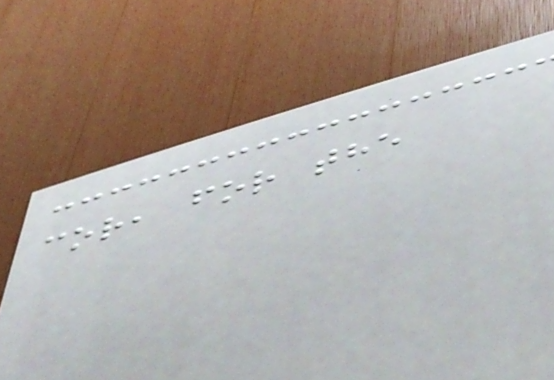cor, for the
